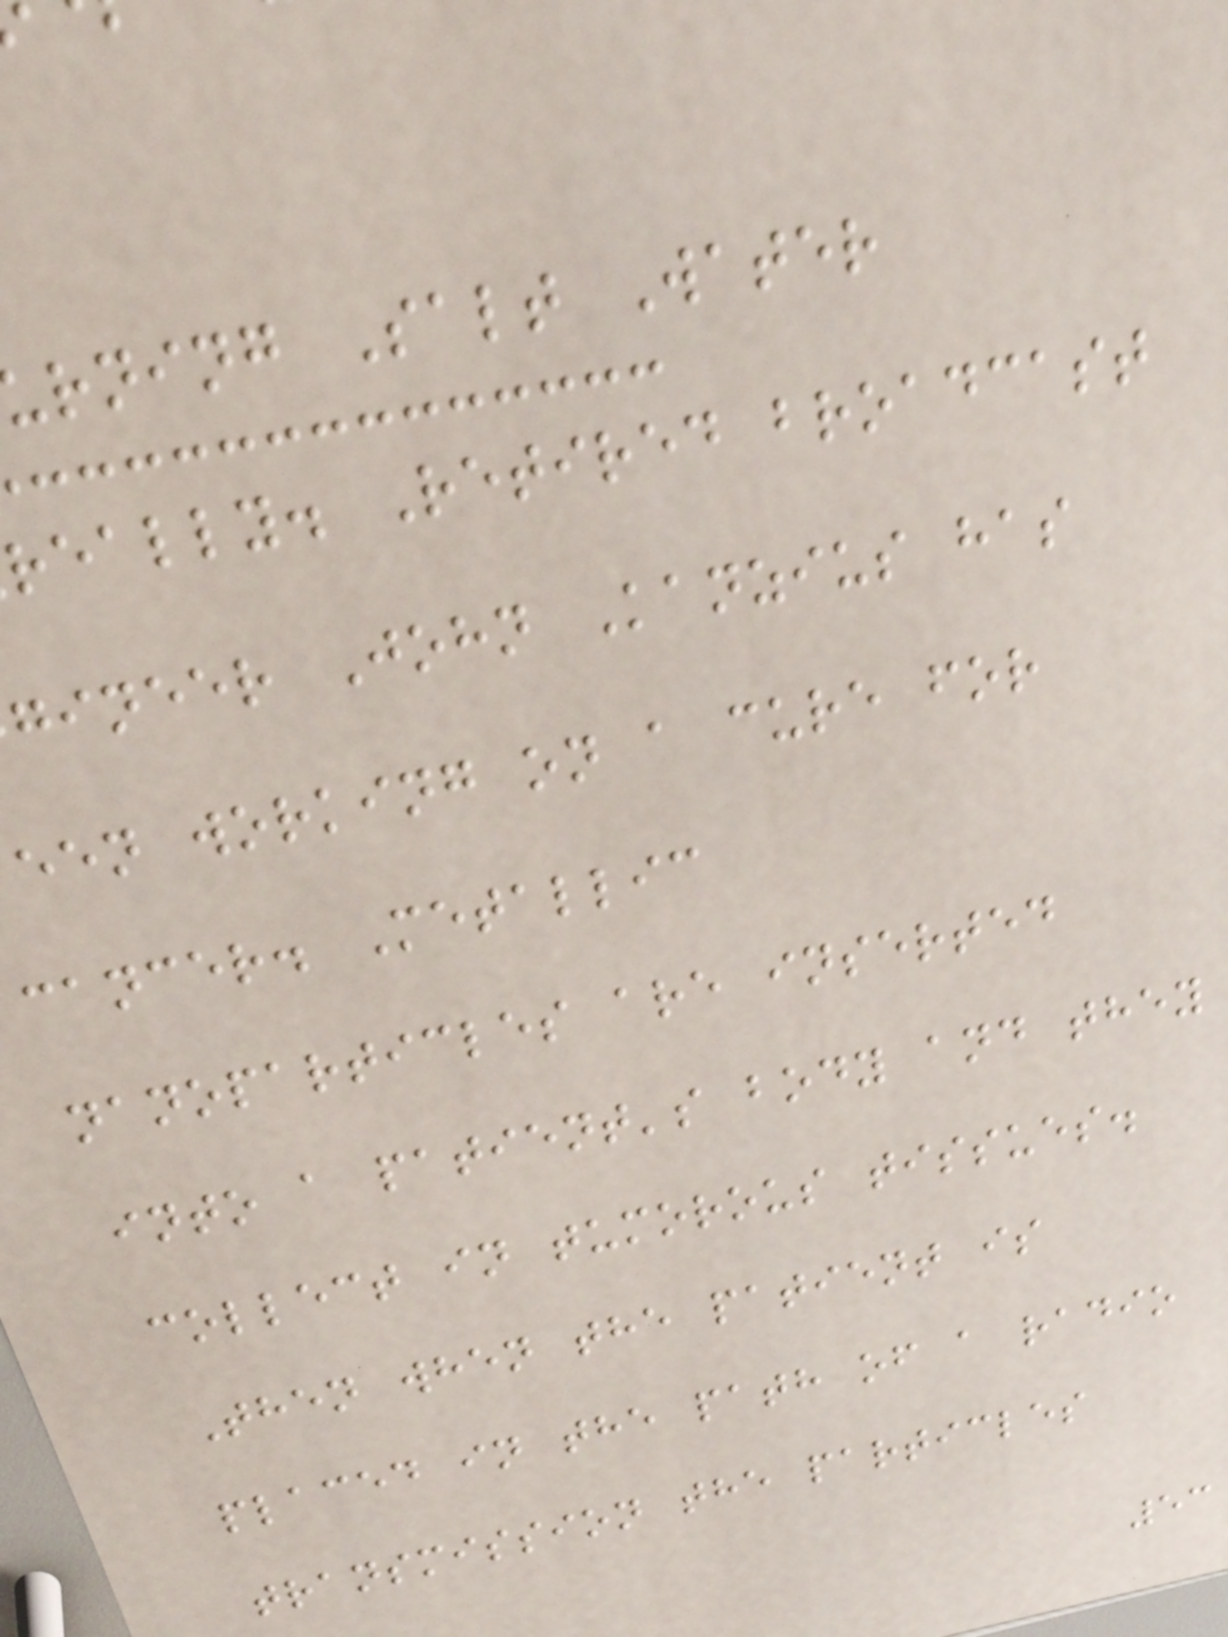rning Salt Water
really. Retired broadcast
gineer John Kanzius has
een working on a cure for
cancer. Metallic
nanoparticles are inserted
into a patient's body and they
collect in tumorous tissues.
Then when the patient is
placed in the path of a radio
transmission the particles
53
